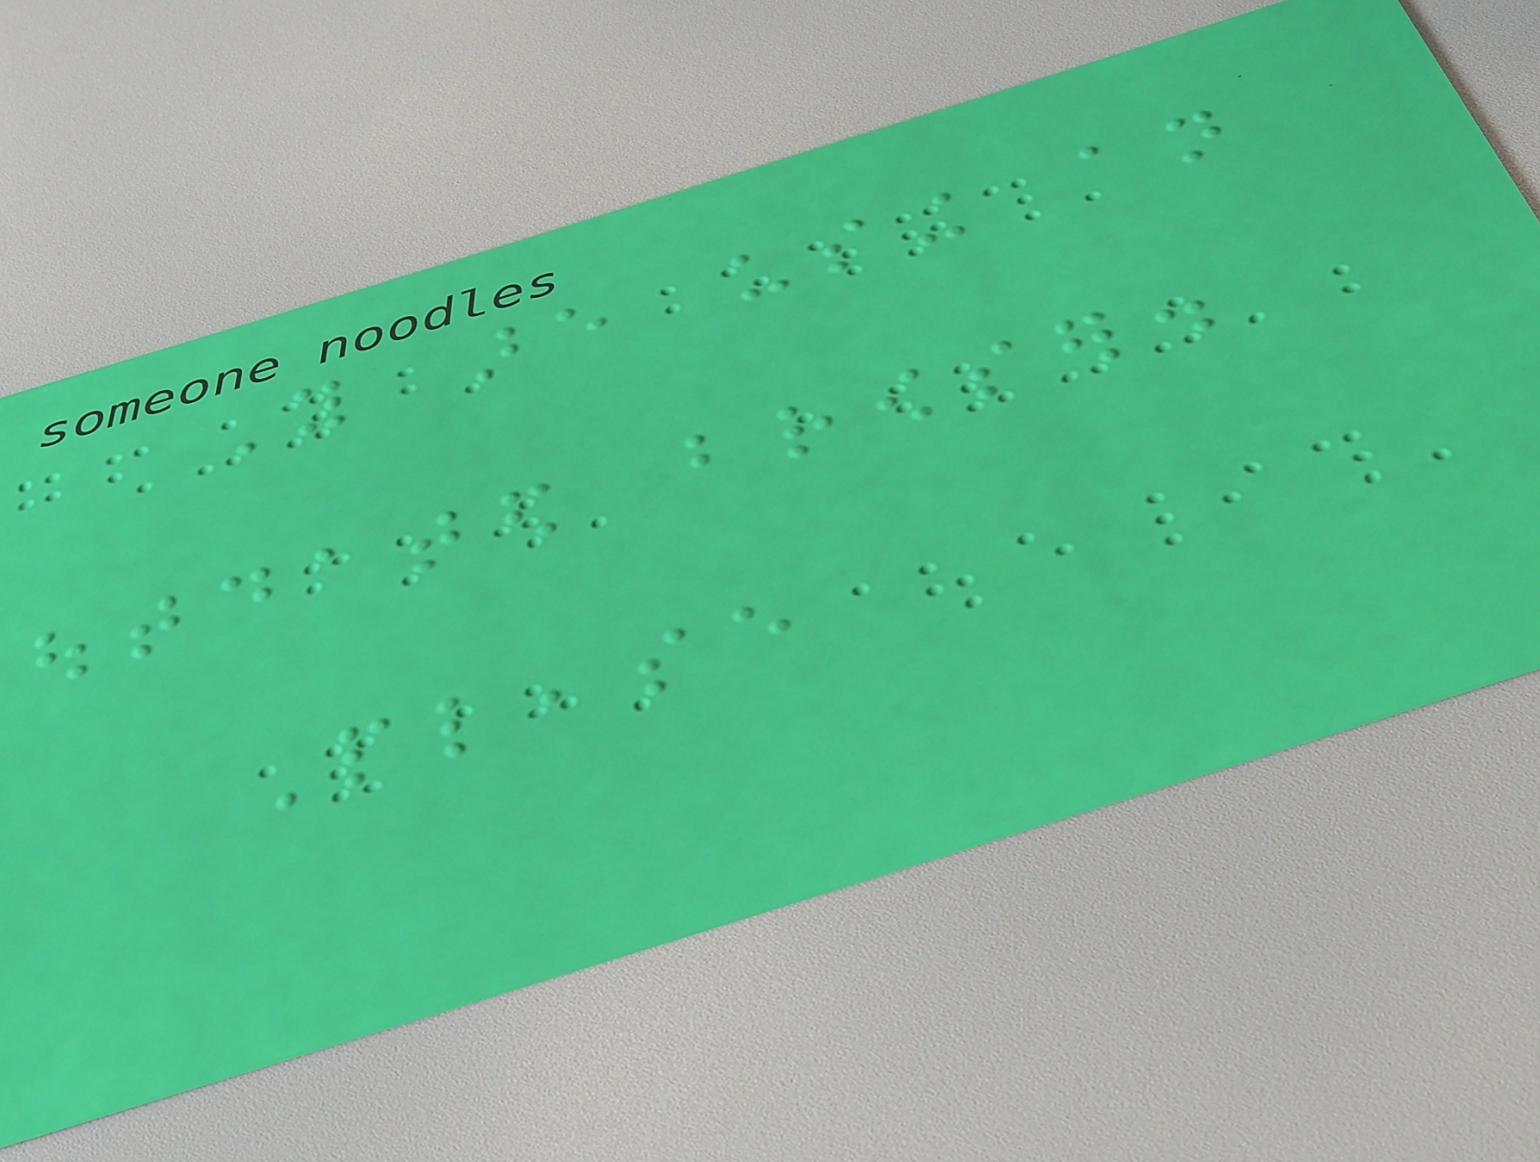You are using an
outdated browser.
Please
